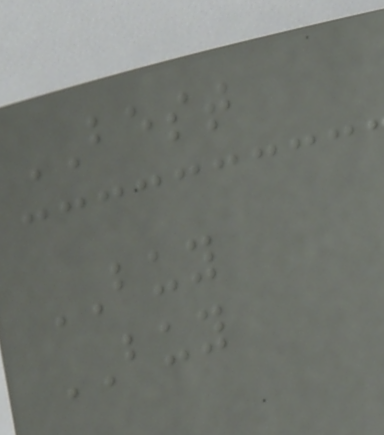BEST
BUY
BUY
